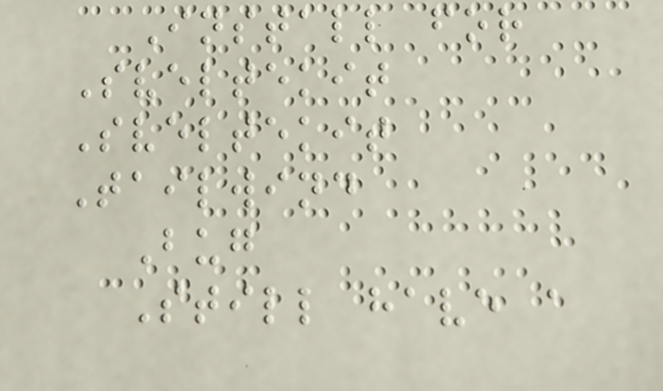Install for
Sveltekit
Sveltekit
Tailwind
Bug
Still have a
